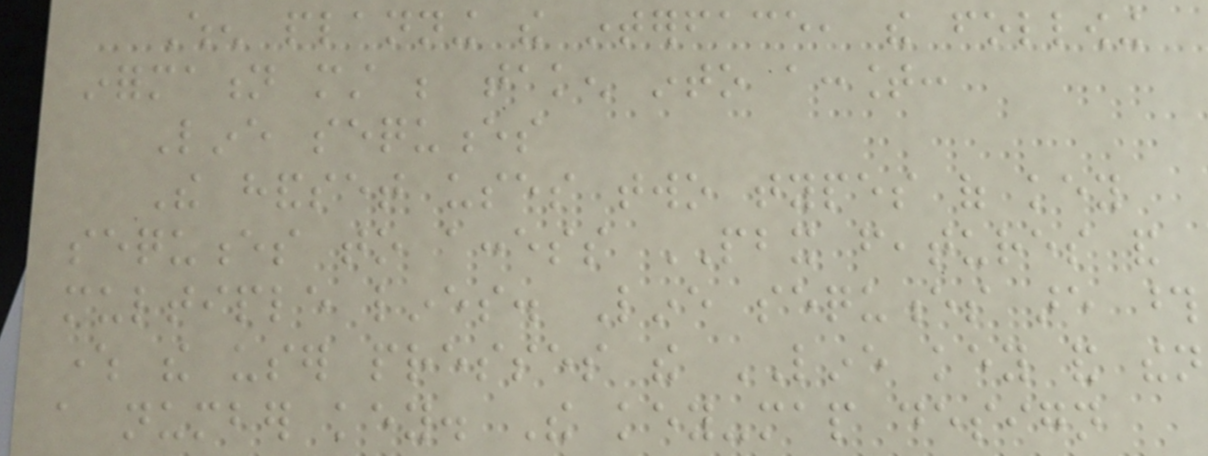When planning the interface, the following
information must be taken into account:
Line sequences
The handset uses two types of key
sequences to access PBX features and
multiple lines. Line sequences are those
where the user presses the LINE key and then
a number key. The key-map design
